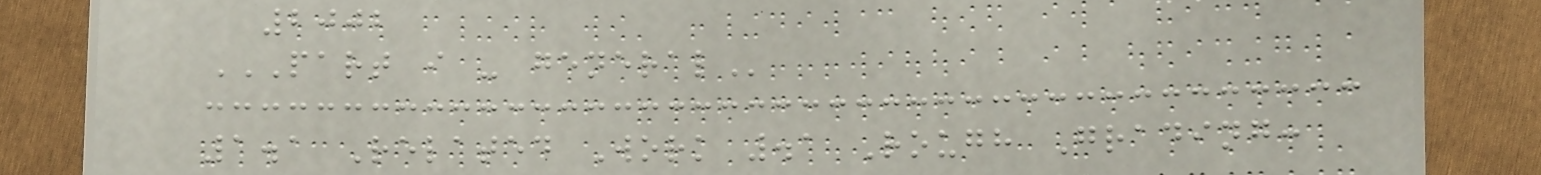2002
PART I - GENERAL
1.1 Related Work .1 Rough Grading:
